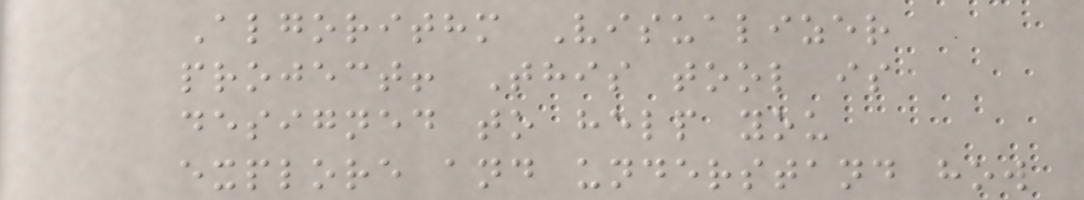Algorithm Visualizer
project! This tool is
designed to help you
explore and understand how
